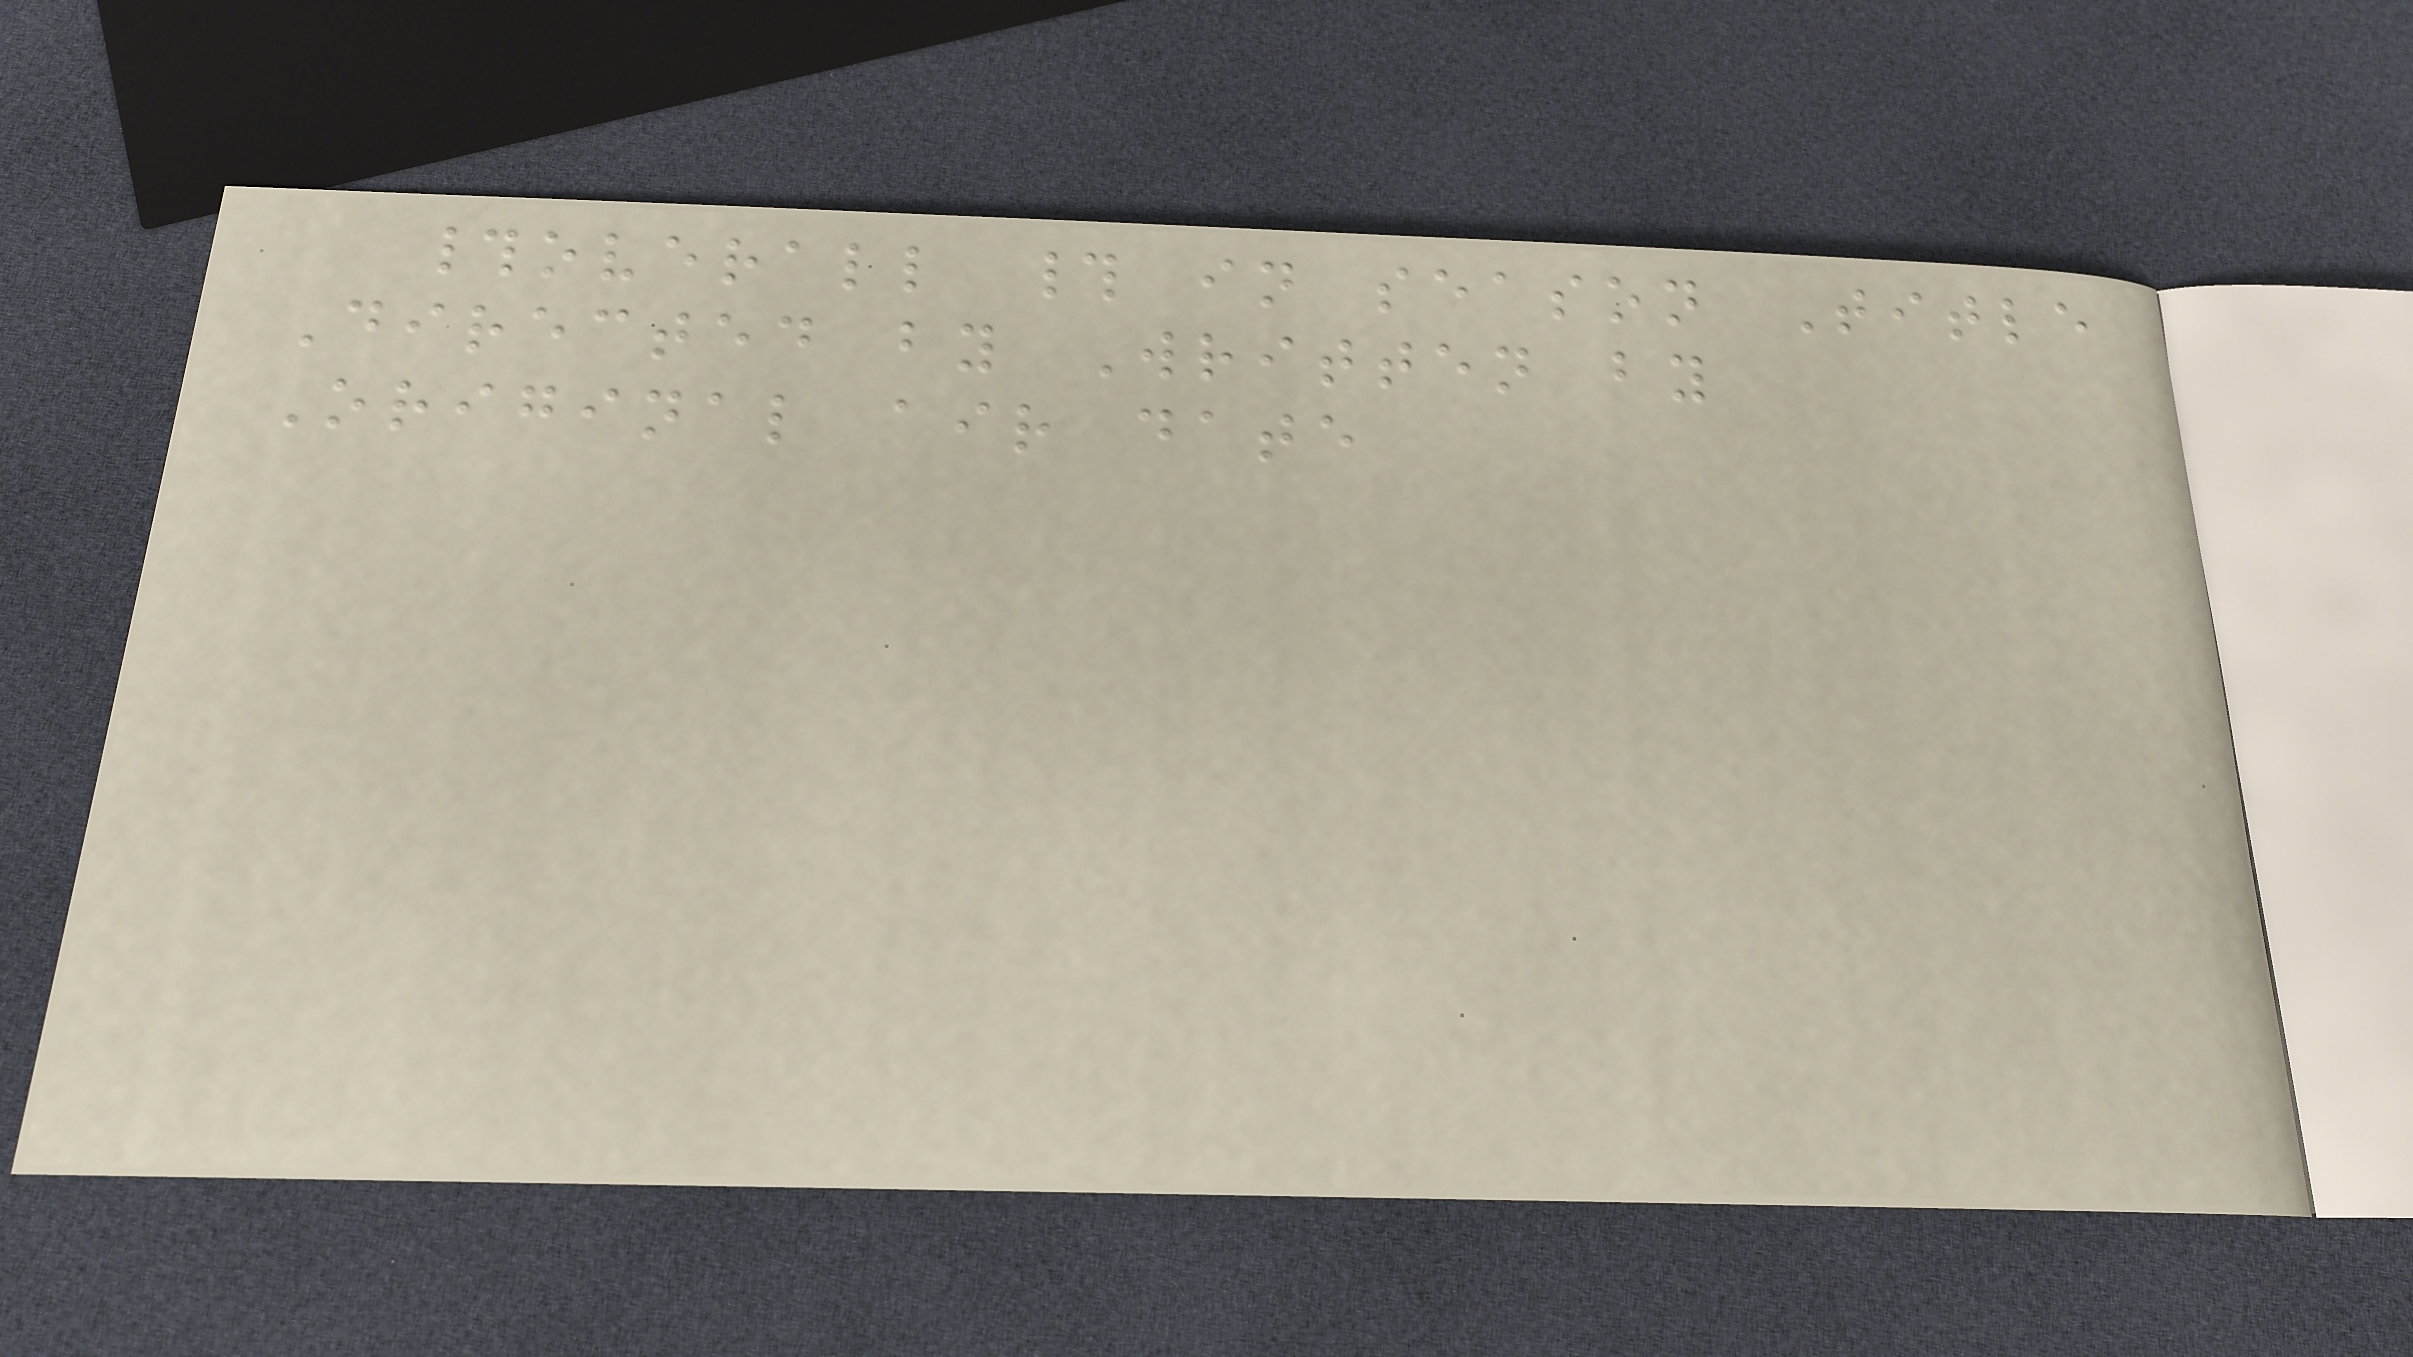#overall # in season Title
Directed by Written by
Original air date
